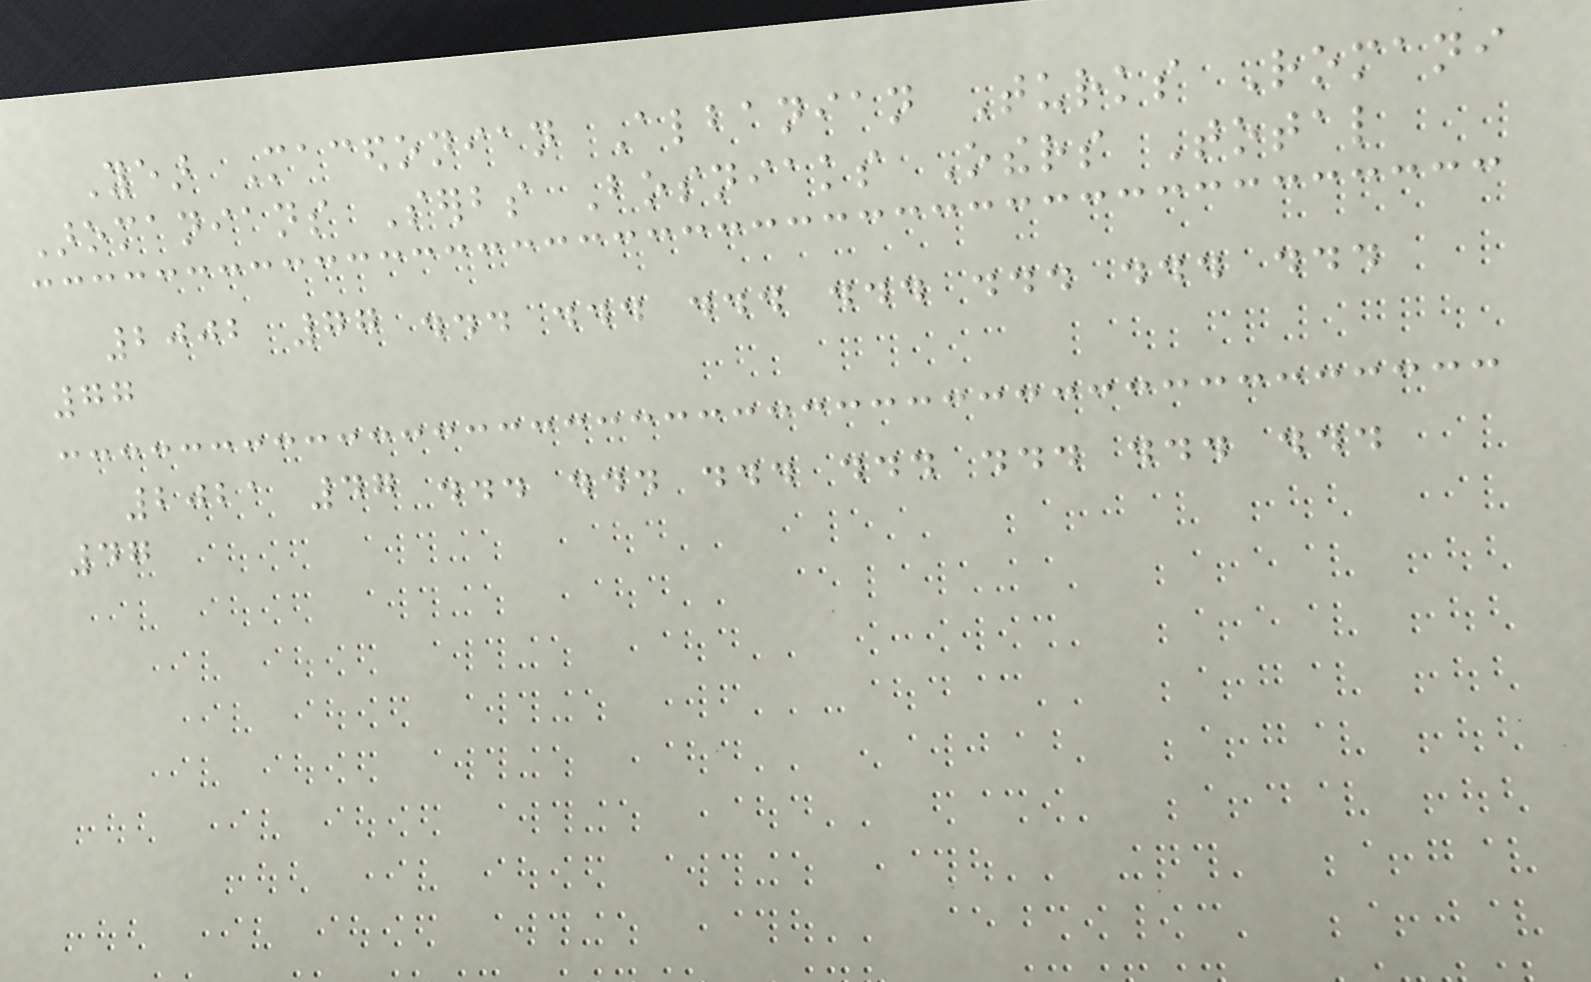Year Macedonian Albanian Turks Romani
Aromanians Serbs Bosniaks Others Total
2002 77 ... ... ... ... ... ... ...
77
2021 47 ... ... ... ... ... ... ...
47
